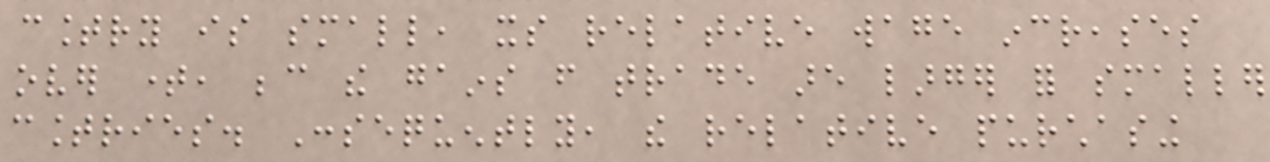country is small, its relative wage increases
over time, because the gains from trade are larger for smaller
countries. Consequently, the relative purchasing
